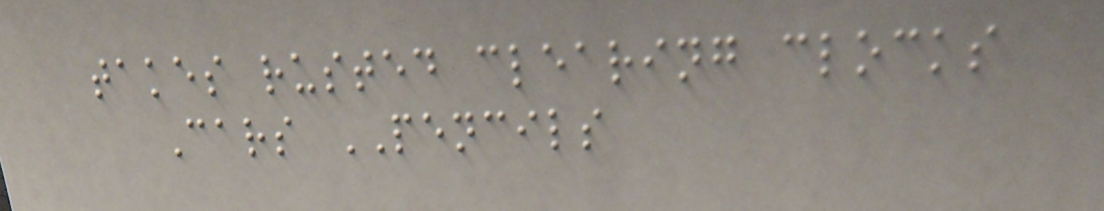takes rusted clearing clocks
Cars PENCILS
